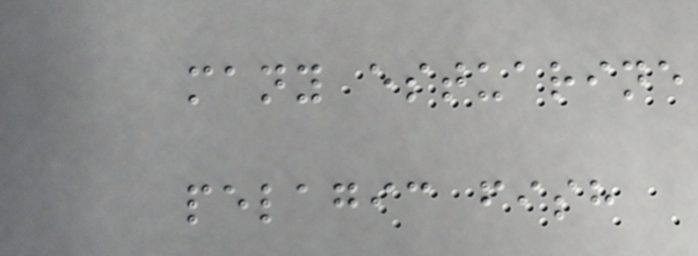many estuarine
pelagic fish
